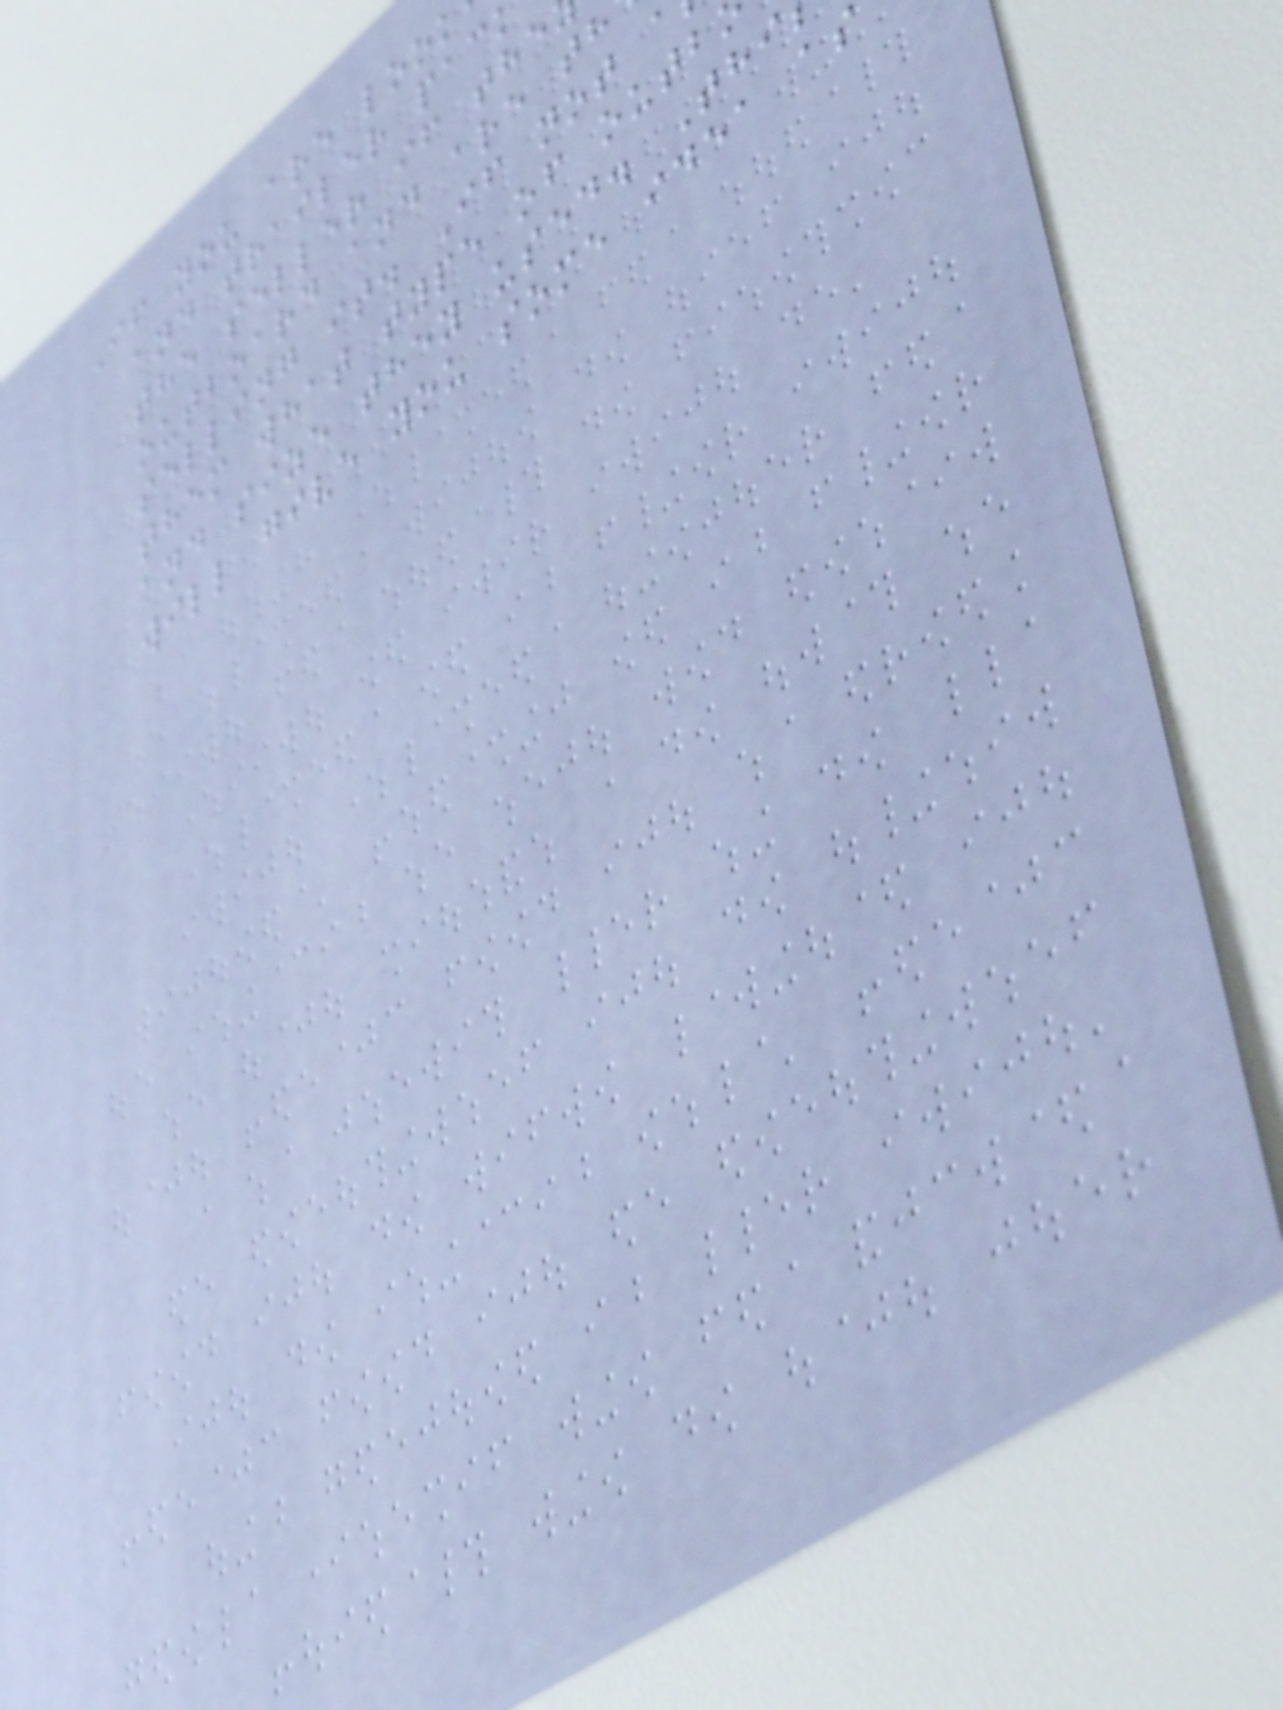If you are look
and trailer pac
the seller if the
outboard and are th
selling it. If not a
them what type of outb
and size they used. Thi
will give you some idea as
